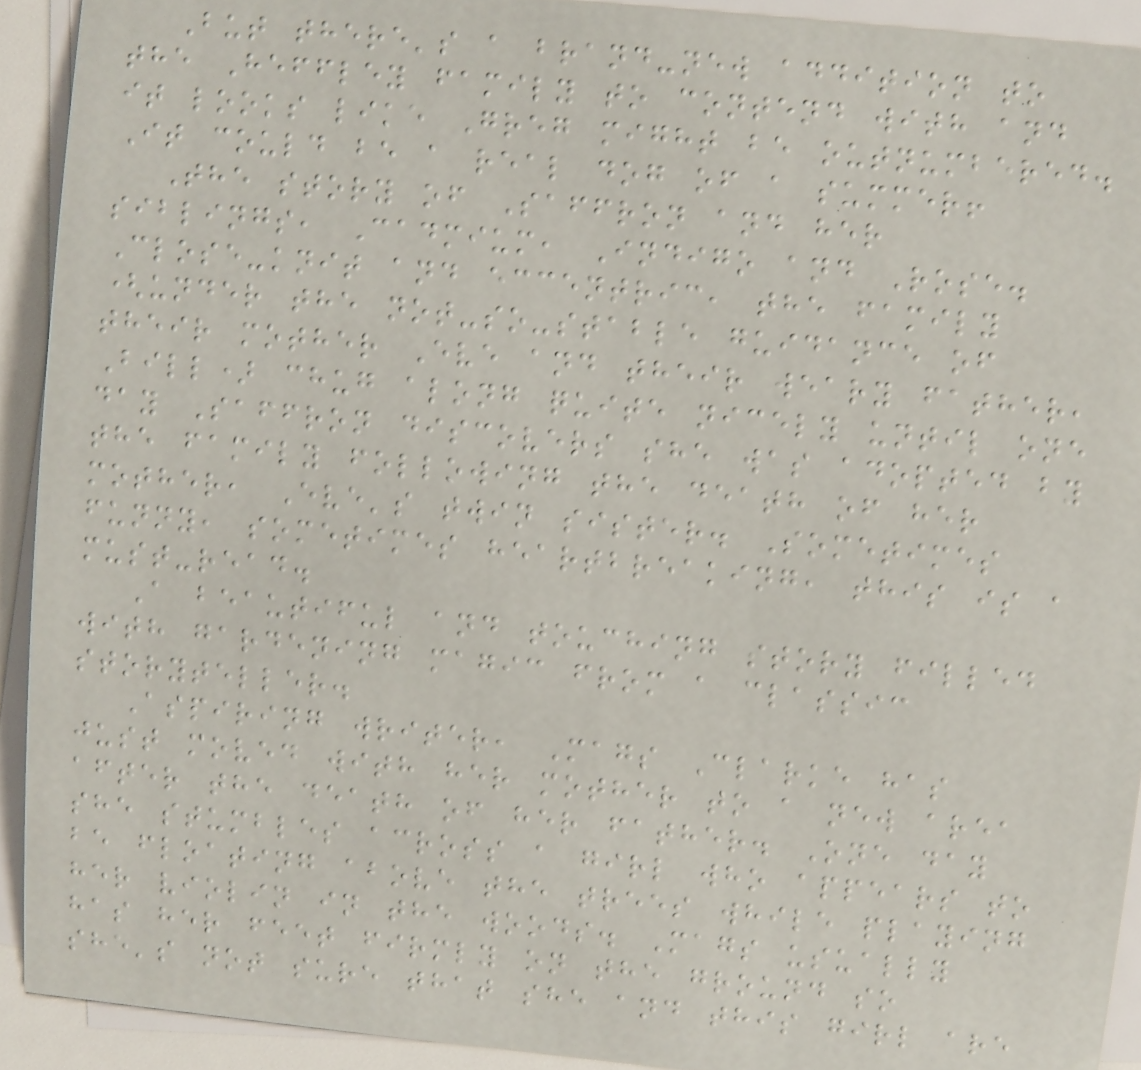But there's a brand-new addition to
the Heffley family to contend with and
it looks like Greg might be outnumbered.
It could be a real dog of a summer!
The story of Saffron and her
siblings, Cadmium, Indigo and Rose.
Close-knit and eccentric, the family
(under the not-so-stable guidance of
their mother Eve and their weary father,
Bill) chug along quite nicely until one
day Saffron discovers she was adopted by
the family following the death of her
mother, Eve's twin sister. Sometimes
funny, sometimes heartbreaking, this is a
must-read.
A beautiful and touching story filled
with gardening magic from a classic
storyteller.
Aspiring writer, Mags Clarke has
just moved with her mother to a new area
after the death of her father. One day
she stumbles across a girl who appears to
be floating above the trees while playing
her violin in the woods. Mags usually
has her feet firmly on the ground so
she's not sure that she and this girl are
